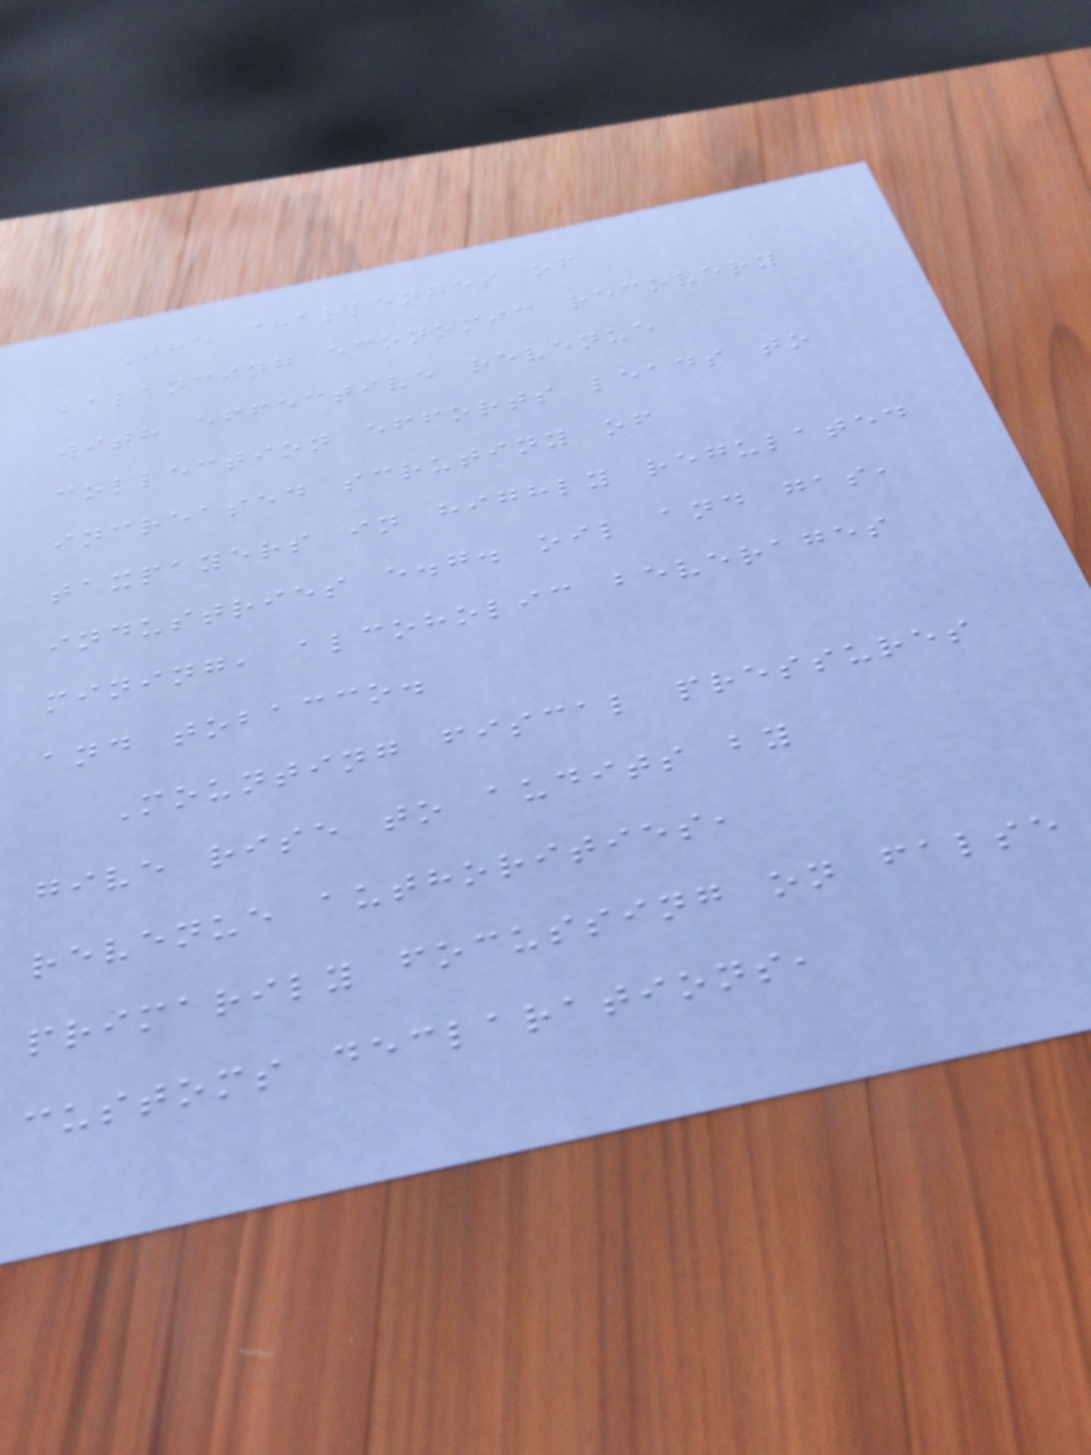The challenges of
balancing economic recovery
with effective revenue
collection efforts leads to
increased scrutiny of
taxpayers in highly regulated
industries e.g. oil and gas,
mining, alcoholic beverages
and tobacco.
Mounting fiscal pressures
give rise to audits by
revenue authorities,
primarily focussing on false
customs declarations,
